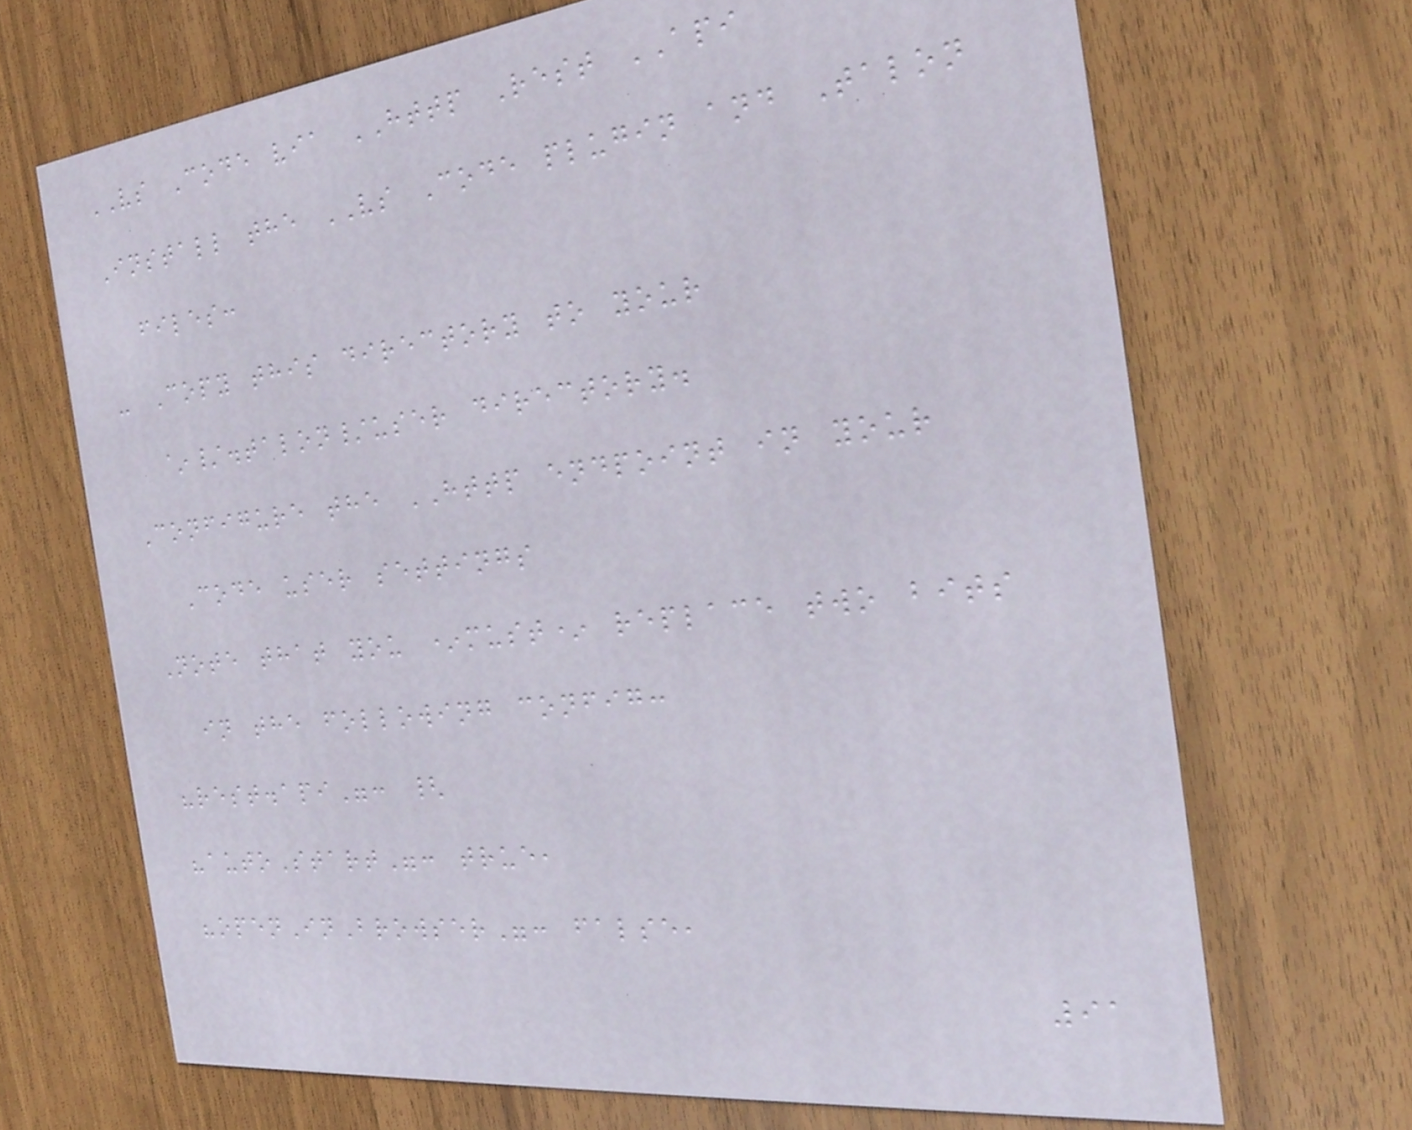VS Code via HTTP Rest API
Install the VS Code plugin and Talon
files:
- Copy this directory to your
~/.talon/user directory.
Configure the HTTP endpoint in your
Code user settings
Note that you *must* replace two bits
in the following config:
"rest.api": {
"autoStart": true,
"openInBrowser": false,
91
